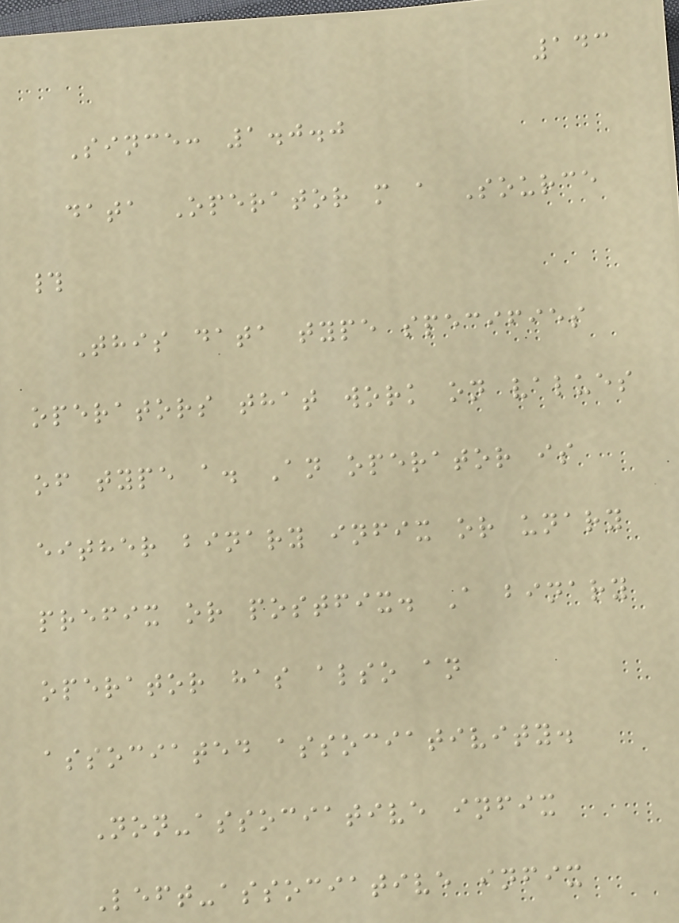143
Since: 1.0.0
data Operator m a Source
#
This data type specifies
operators that work on values
of type a. An operator is
either binary infix or unary
prefix or postfix. A binary
operator has also an
associated associativity.
Non-associative infix
Left-associative infix
